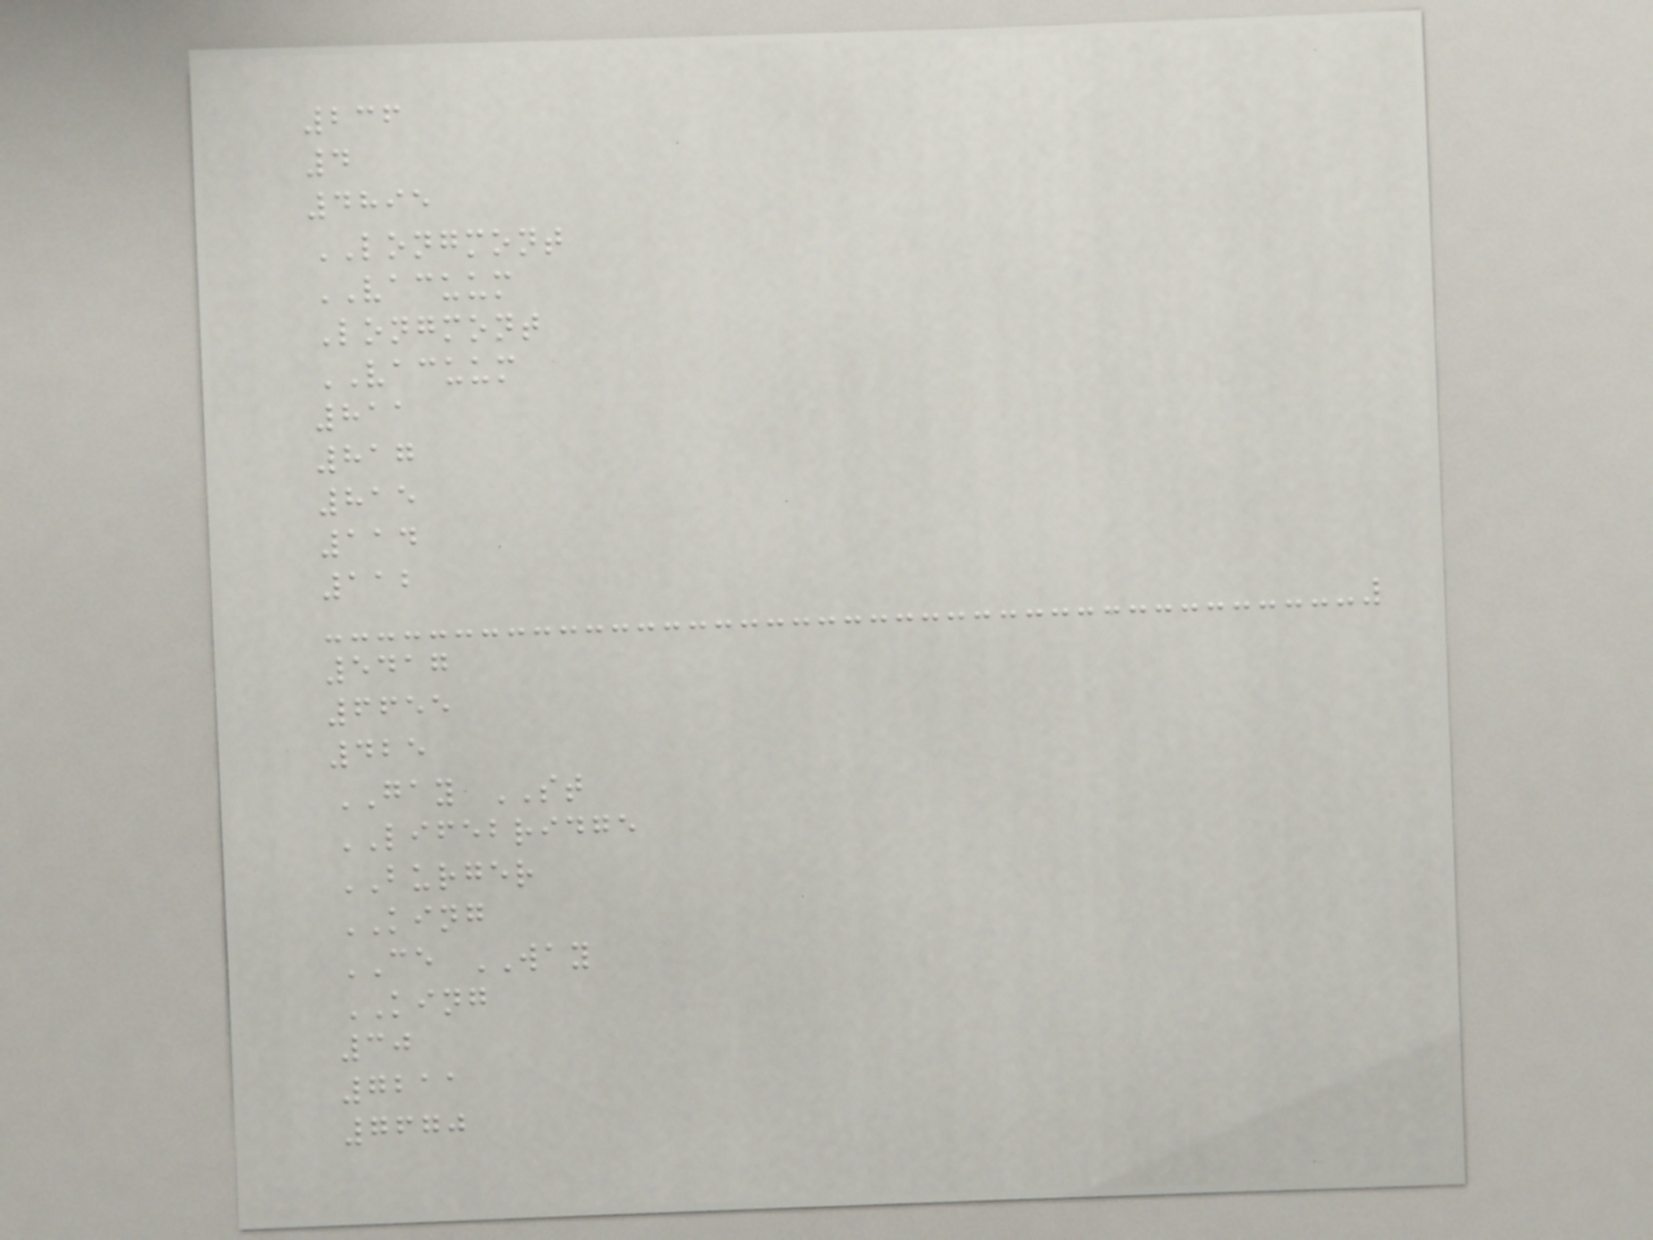236
4
4895
LONGMONT
VACUUM
Longmont
VACUUM
811
817
815
114
112
5417
6655
425
GAY ST
LIFEBRIDGE
BURGER
KING
CE WAY
KING
30
7211
7670
